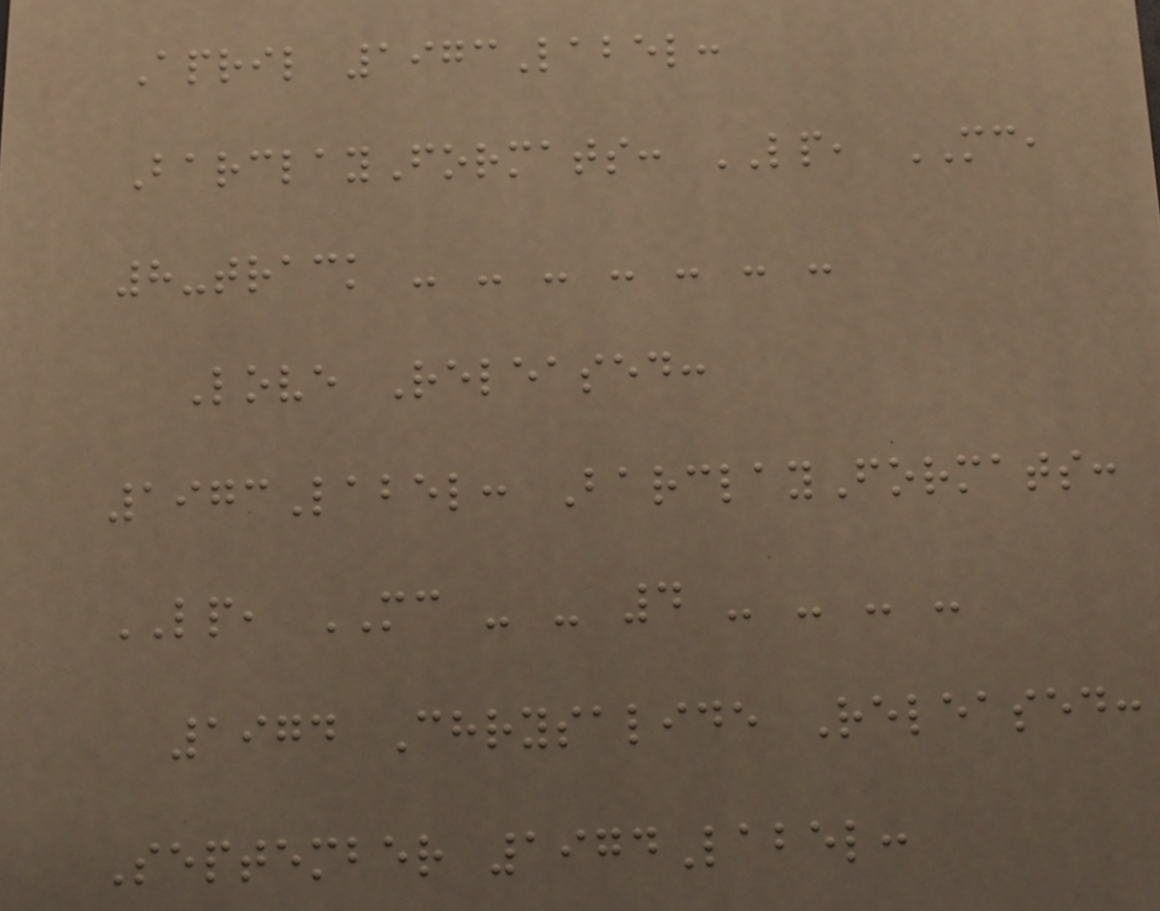April 1973Label:
BarclayFormats: LP, MC,
8-track - - - - - - -
Love Released:
1973Label: BarclayFormats:
LP, MC - - 4 - - - -
1974 Chrysalide Released:
September 1974Label:
